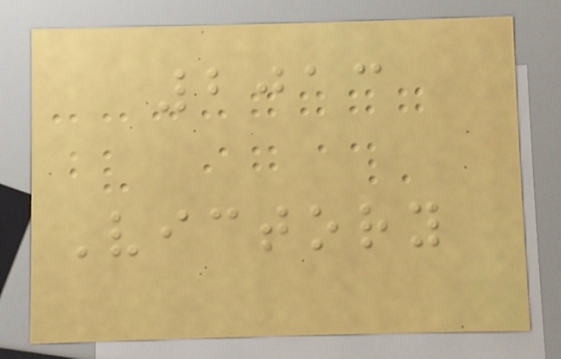2013
Victory
